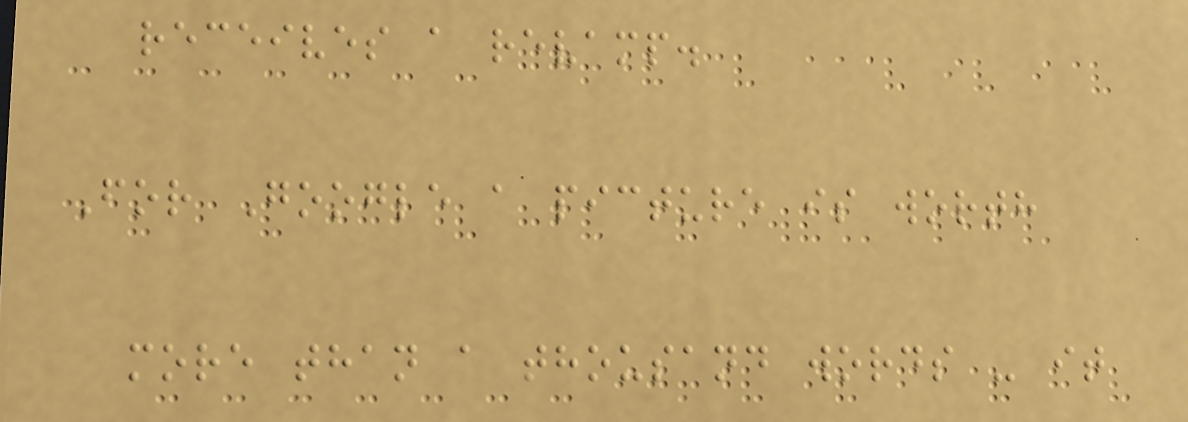receives a revamp.
For Google a picture is worth
more than a thousand words - it
